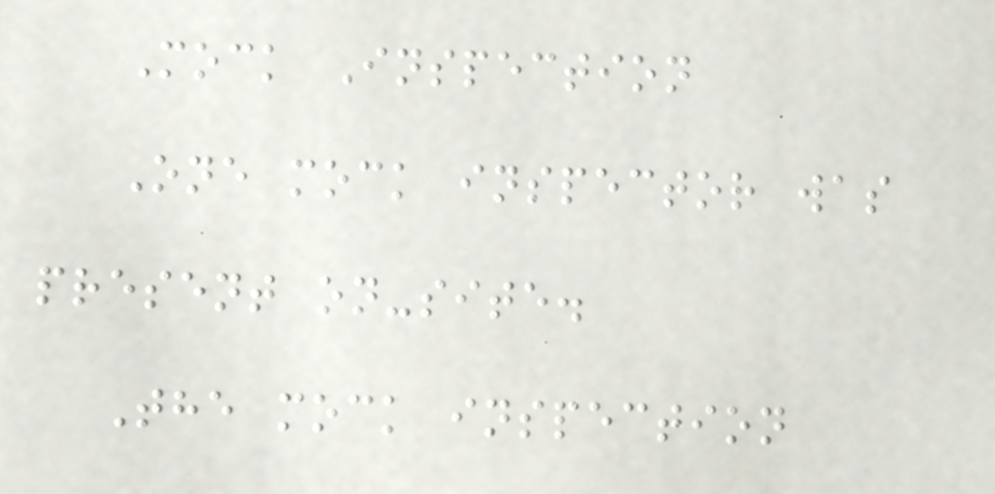Mock Inspection
One mock inspector was
present on-site.
The mock inspection
